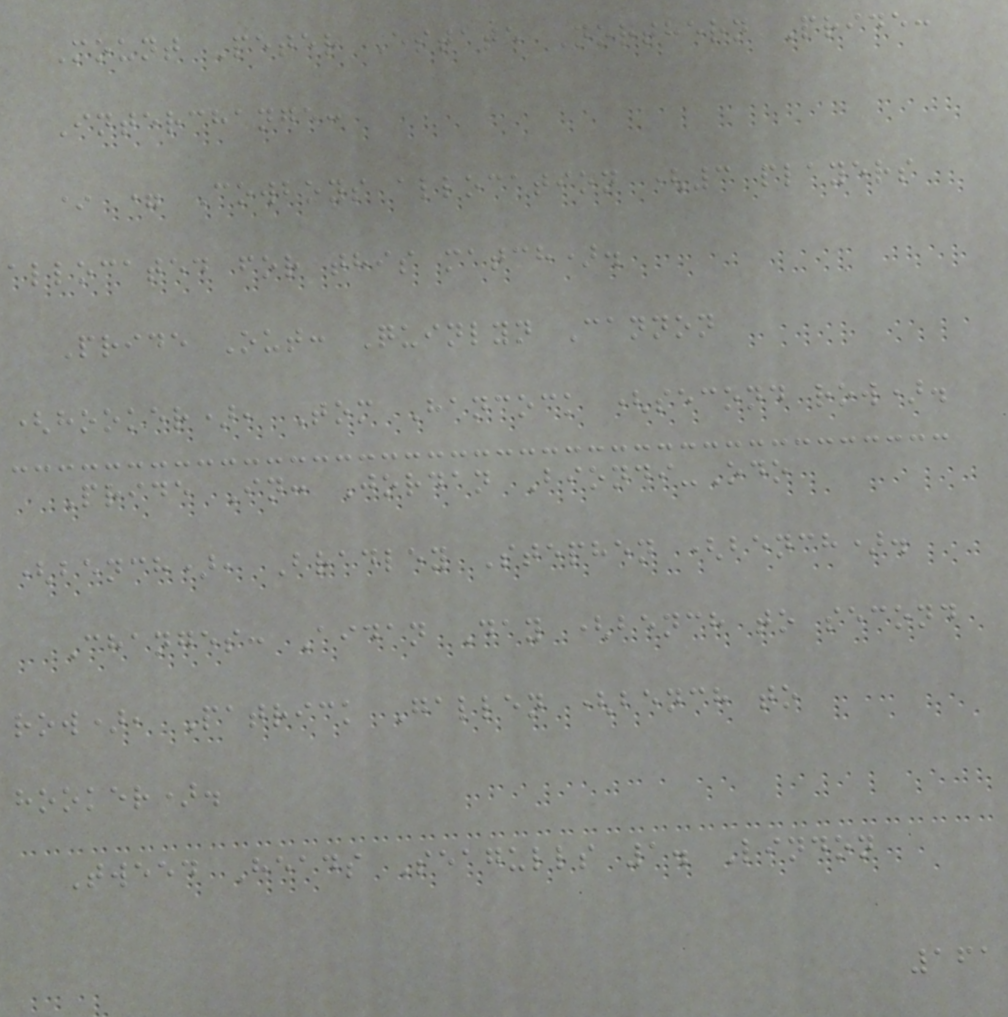Mount Peter Estate Northern Pride:
Interchange:
* = Cowboys allocation (3 players
allocated for this match).
Pride Out: Quinlyn Cannon
(hooker), Tom Hancock (second row).
Pride In: Jordan Biondi-Odo
(bench), Bradley Stephen (bench).
Changes: Aidan Day (bench to second
row), Patrick Gallen (bench to
hooker).
Tweed Heads Seagulls 1. Lindon
161
